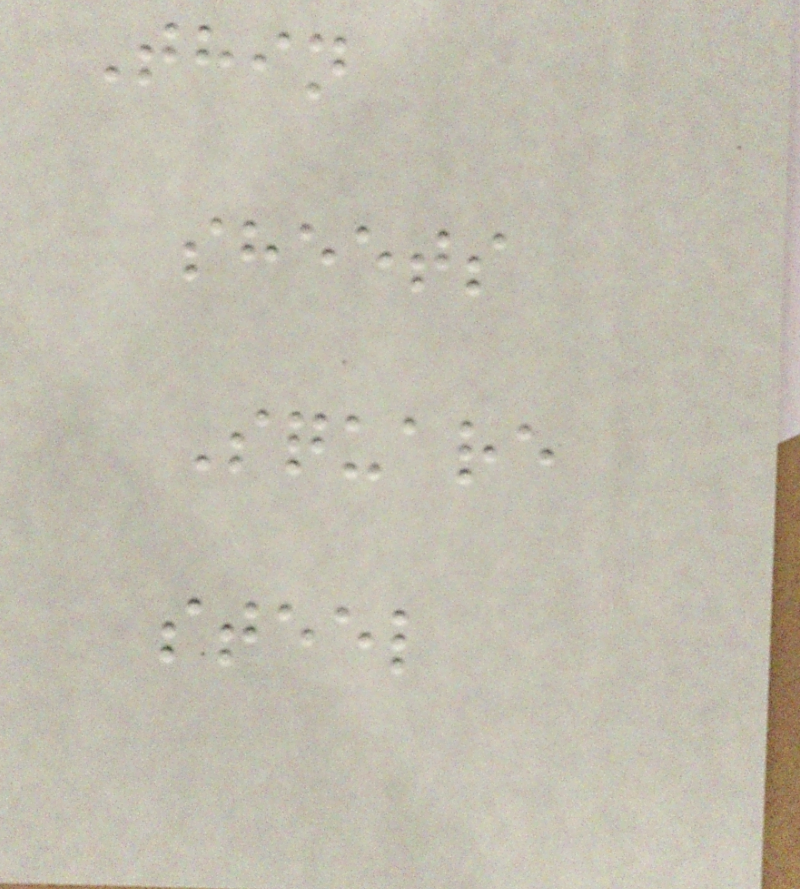Thin
sheets
Square
steel
